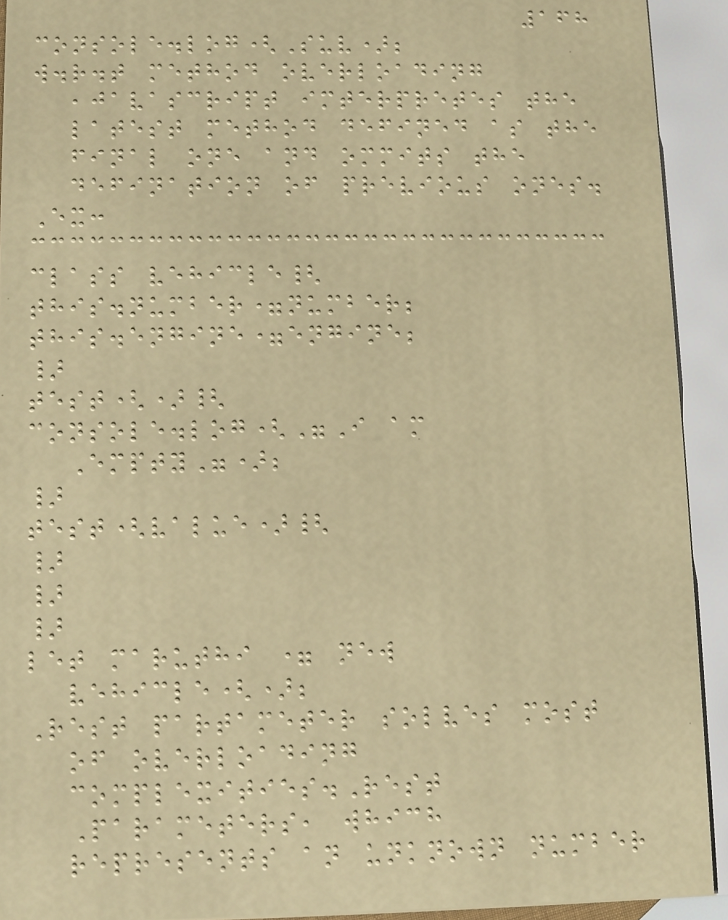168
console.log(Suv);
w.r.t method overloading
,javascript imterpretes the
latest method defined as the
final one and ommits the
defination of previous ones.
Ex:
class vehicle{
this.number=number;
this.engine=engine;
}
test(){
console.log("I am
Empty");
}
test(value){
}
}
}
let maruthi = new
vehicle();
Rest partameter solves most
of overloading
complexities.Rest
Parameters, which
represents an unknown number
